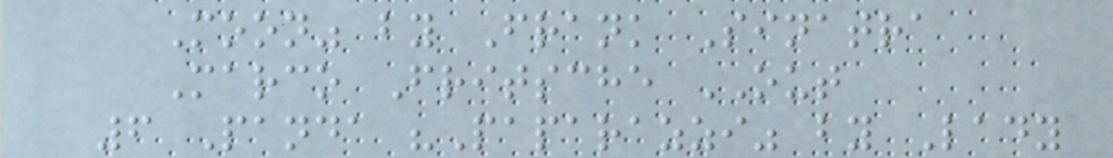Moon" by Frank Sinatra
Marco Fritsche OUT
6 Panda "Paparazzi" by Lady
